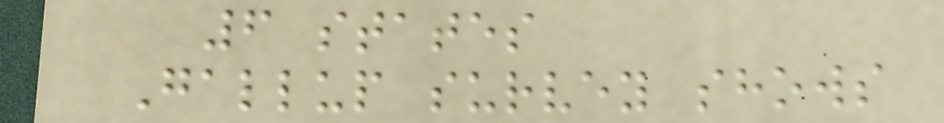6 states
Gallup survey shows
